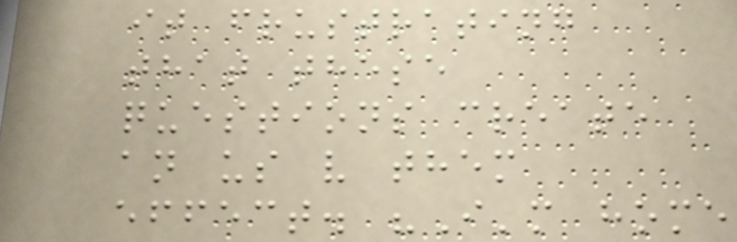it frustrating
that these
questions create
an us v them
effect. "I'm home
